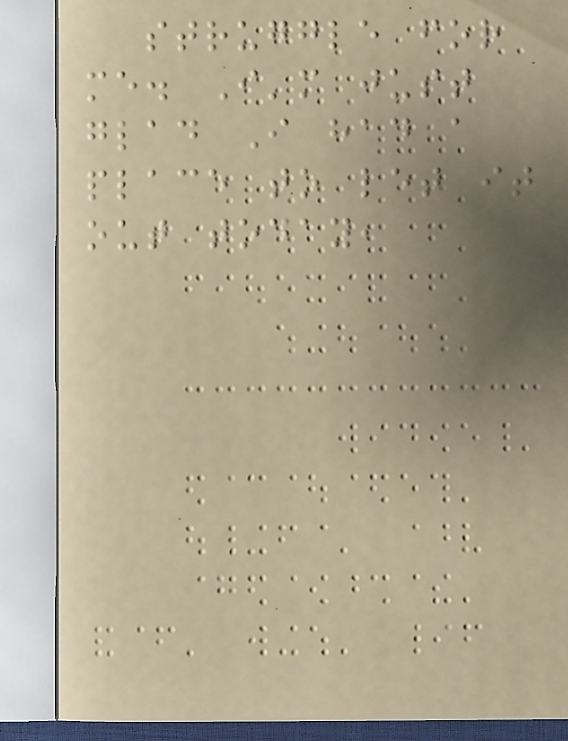struggle for
me. I'm just
glad I had a
place to let it
out today,
